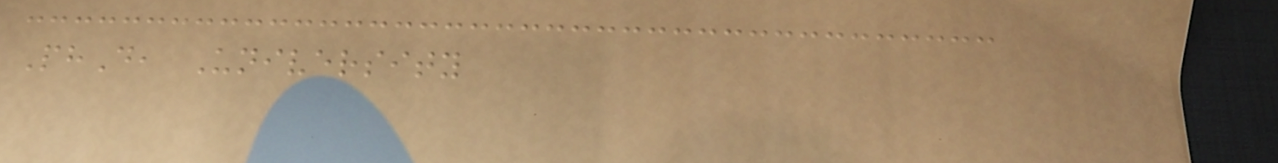PhD, University
